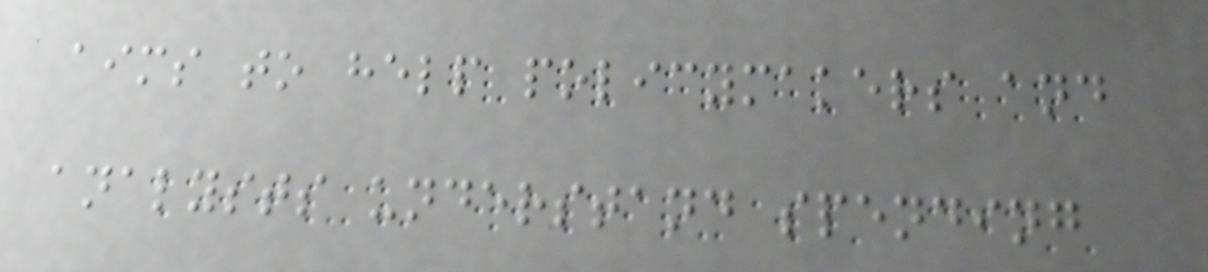aims to help policymakers and
analysts understand spending
